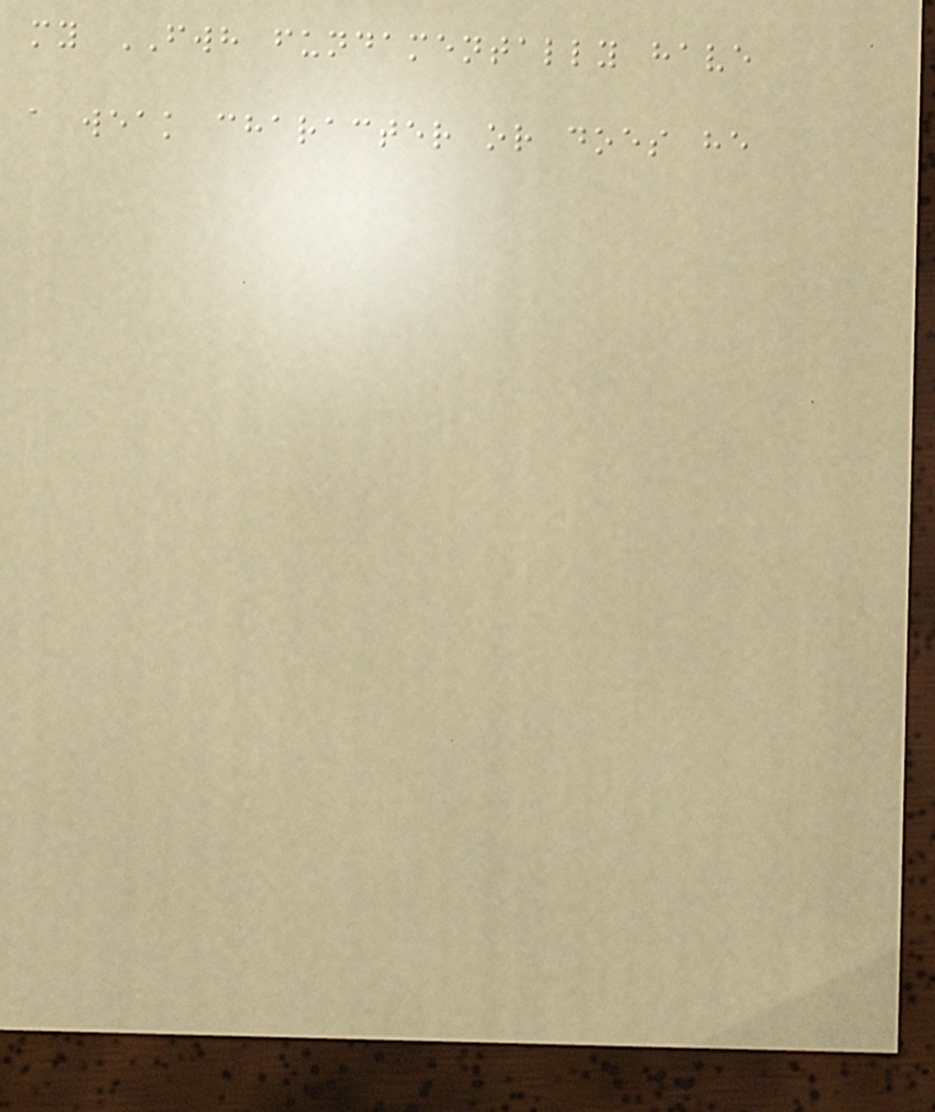my FWH fundamentally have
a weak character or does he
